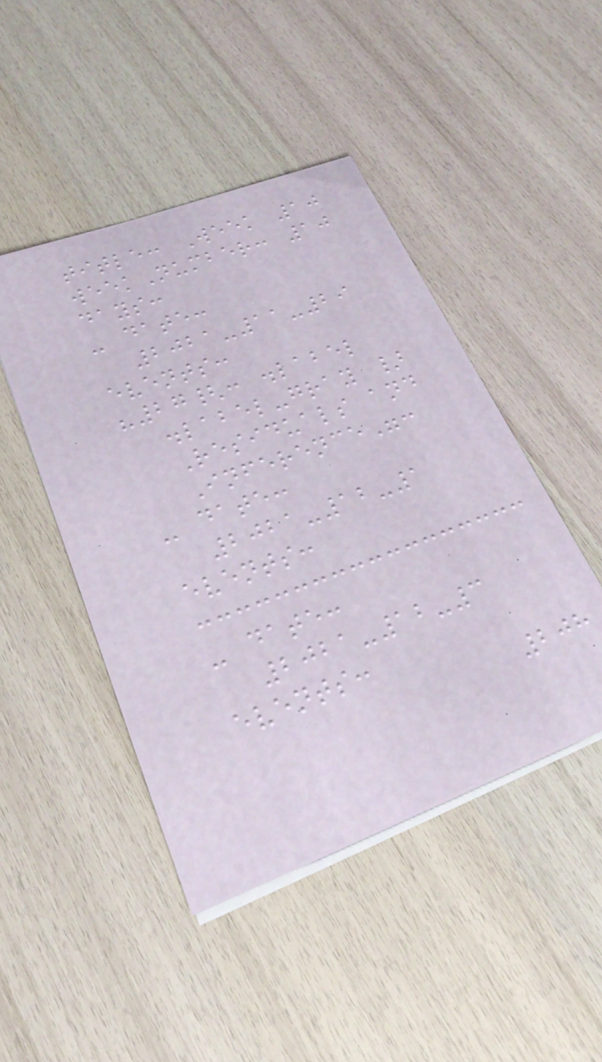title: Week 10
weekNumber: 10
days:
- date:
2021-11-29
events:
"27{: .label
.label-gray }
Residuals and
Inference":
- date:
2021-12-1
events:
- date:
2021-12-3
events:
208
